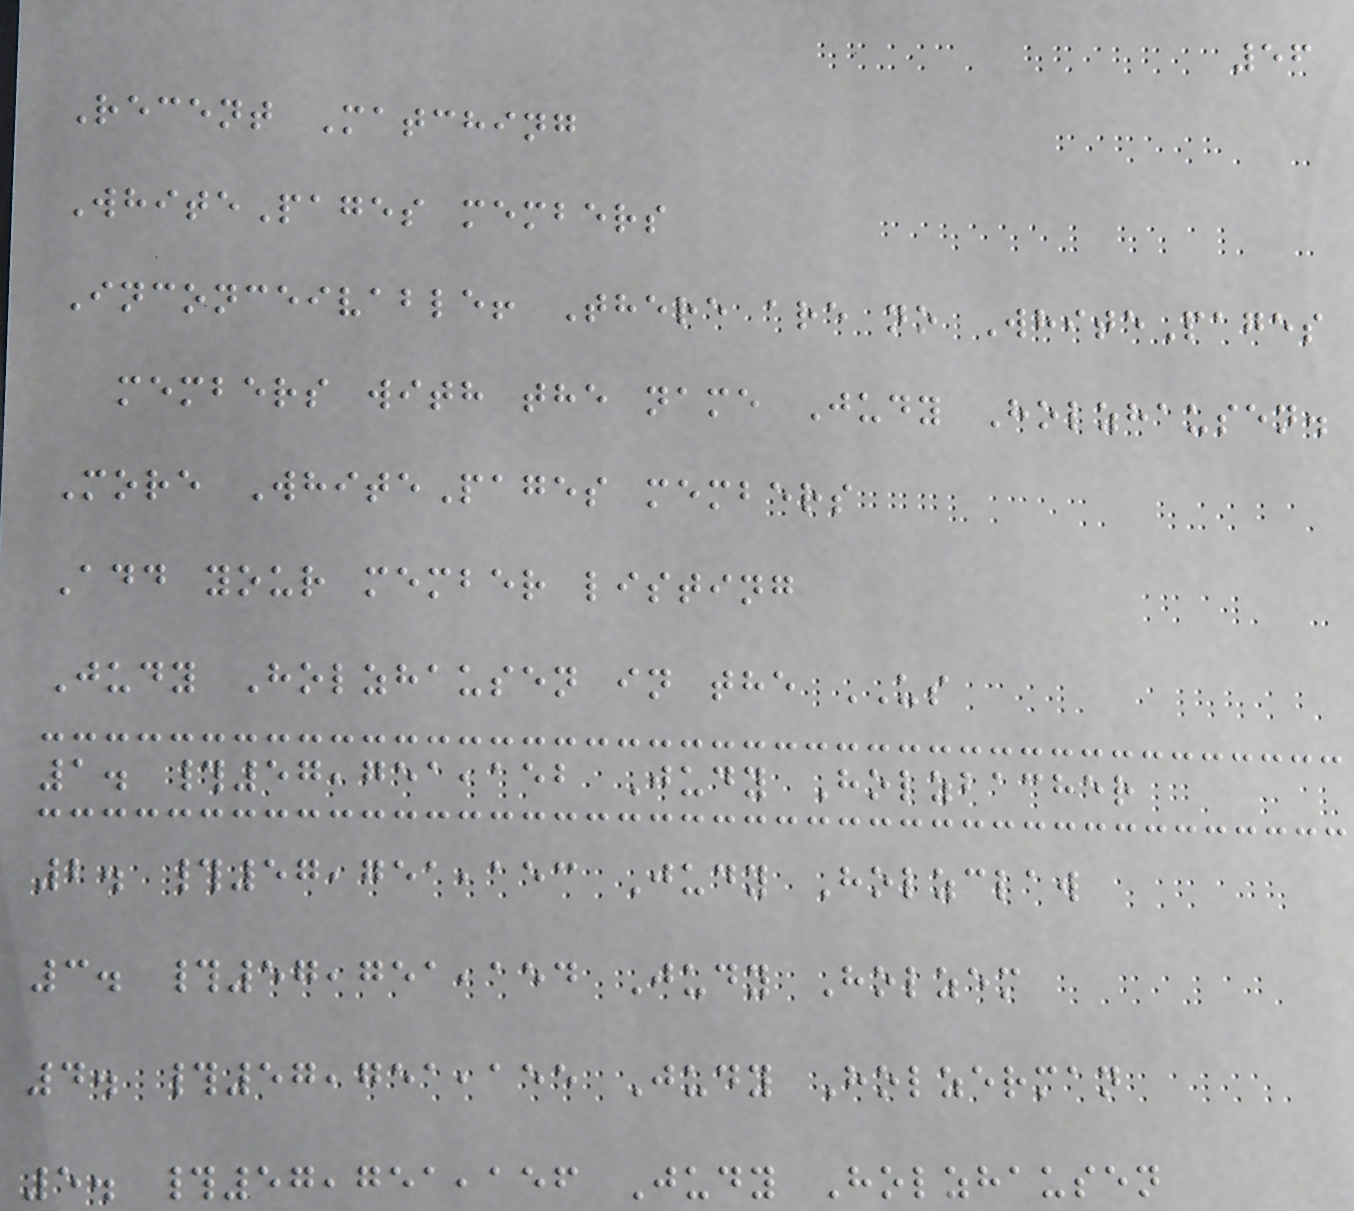56
Recent Matching
WhitePages members
Inconceivable! There are no WhitePages
members with the name Judy Holzhausen.
More WhitePages members
Add your member listing
Judy Holzhausen in the US
1. #57,751,152 Judy Holzbacher
2. #57,751,153 Judy Holzclaw
3. #57,751,154 Judy Holzem
4. #57,751,155 Judy Holzerman
5. #57,751,156 Judy Holzhausen
